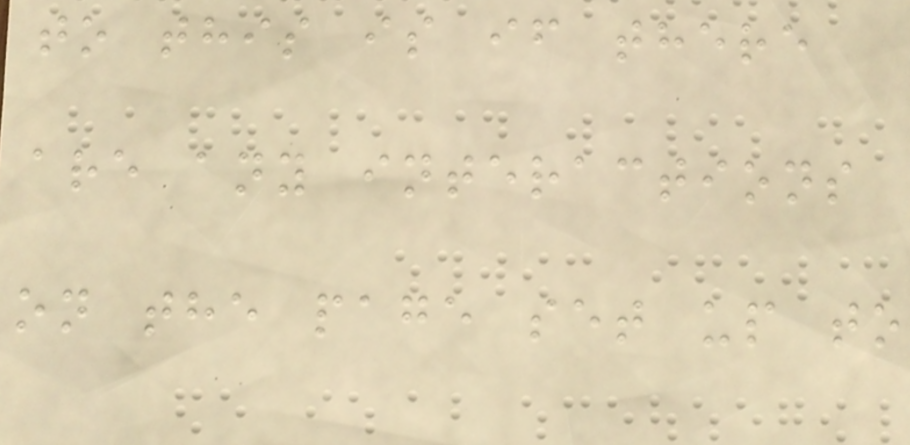to this is if there
are any interactions
on the page set up to
